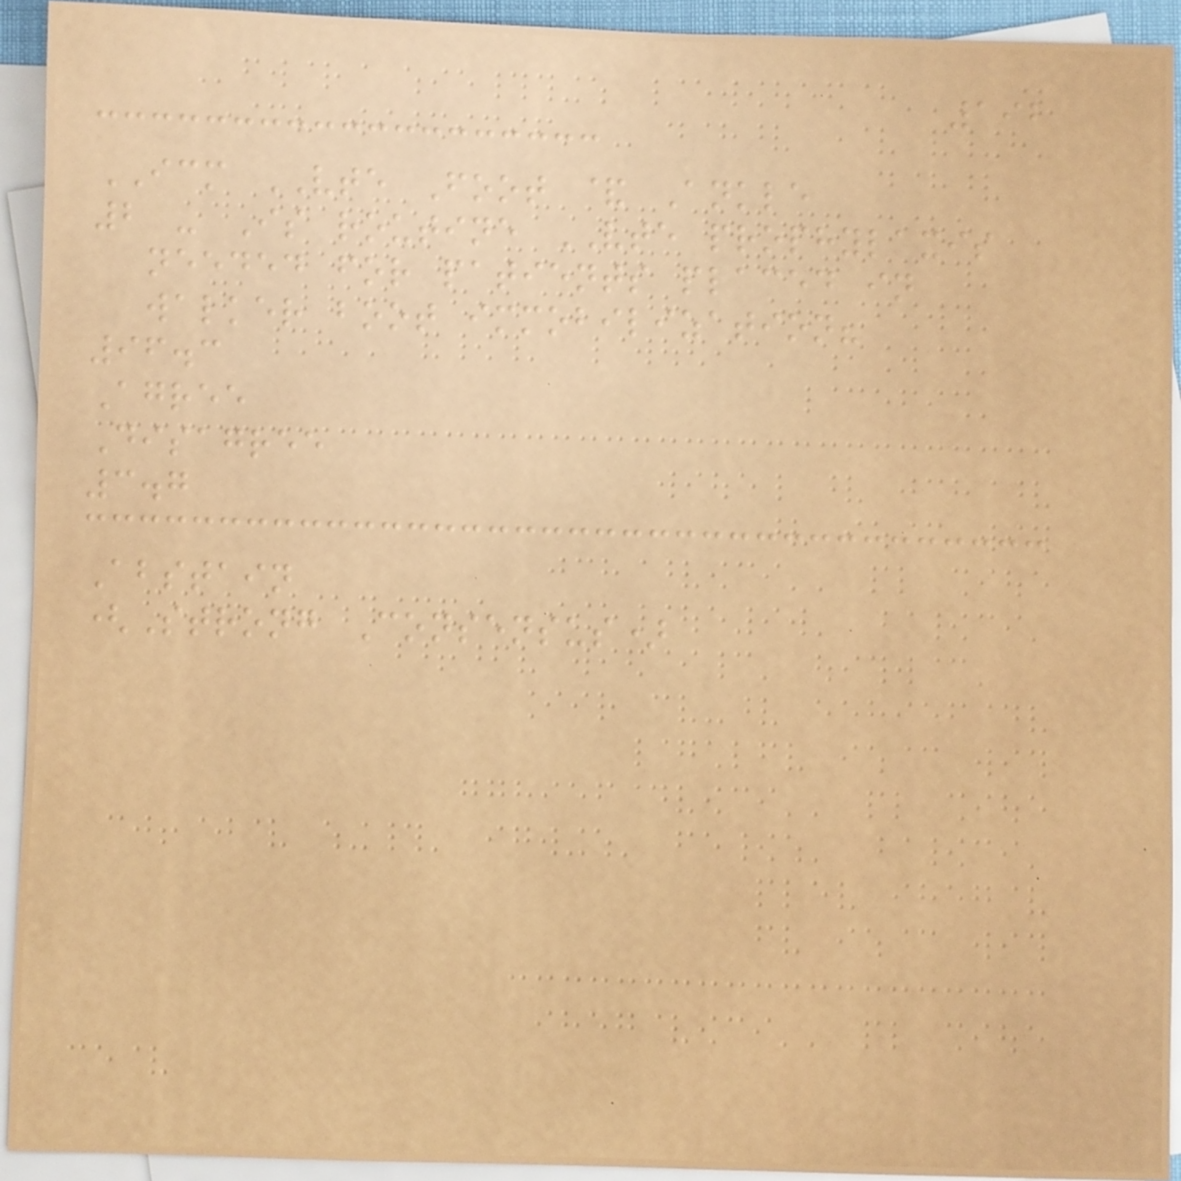192
ICM VTE Foot & Ankle
2 - Is routine VTE prophylaxis
needed for patients placed in
walker boot immobilization?
96.3
Agree
Disagree
3.7
Abstain
(Strong Consensus)
